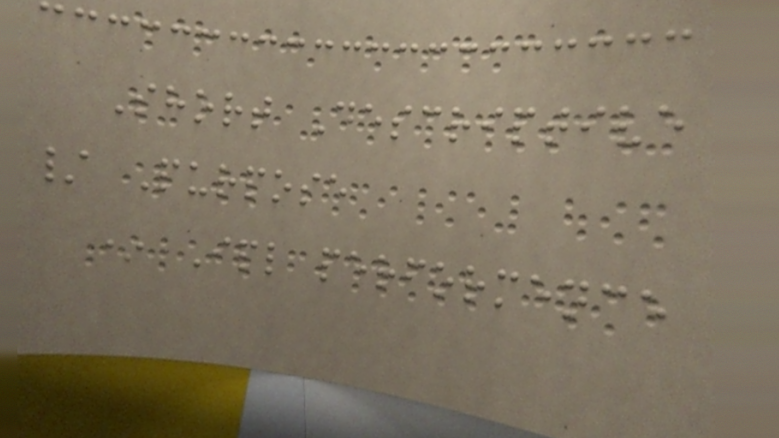Short Descriptive
/ Purpose
* Ipl performence
